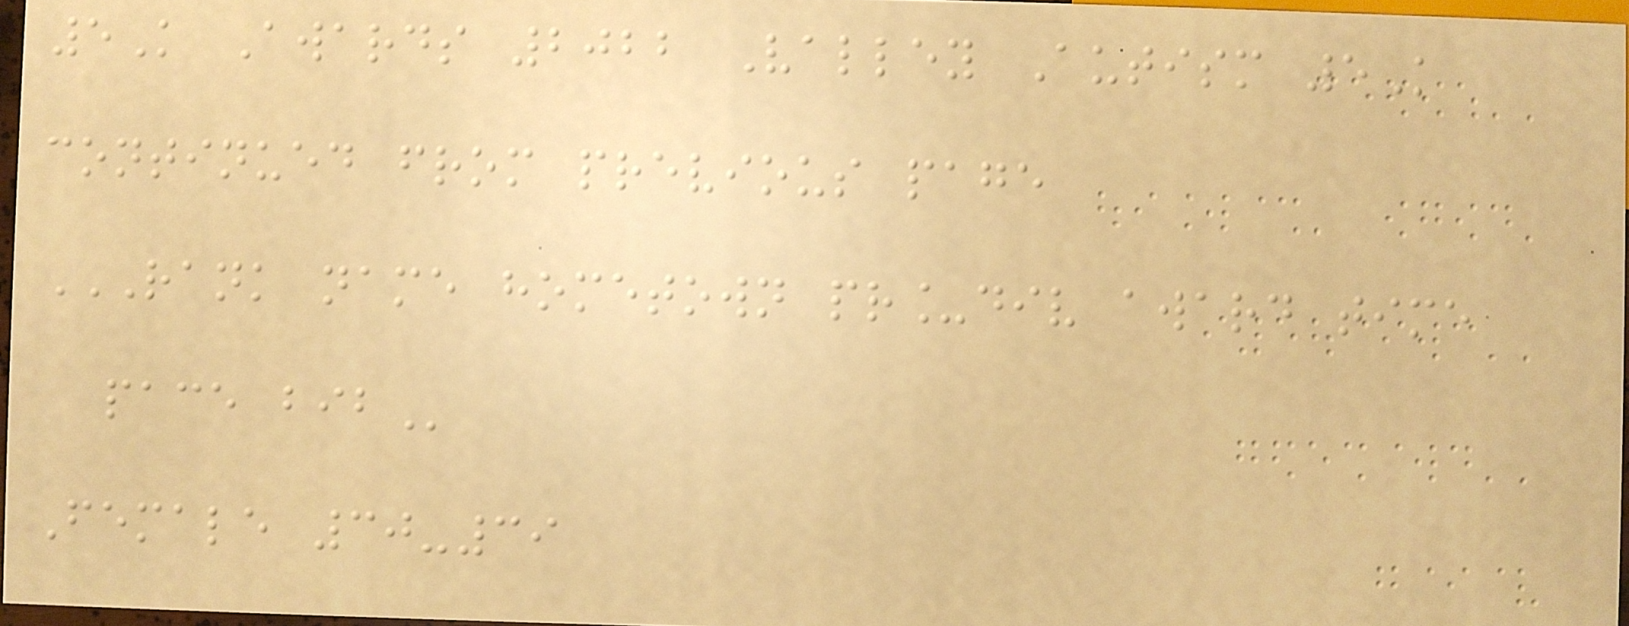5K Awards 2022 Valley Autism 5K
continued from previous page
RANK NAME HOMETOWN PR_DIV AWARD TIME
PACE BIB
Female 30-39
